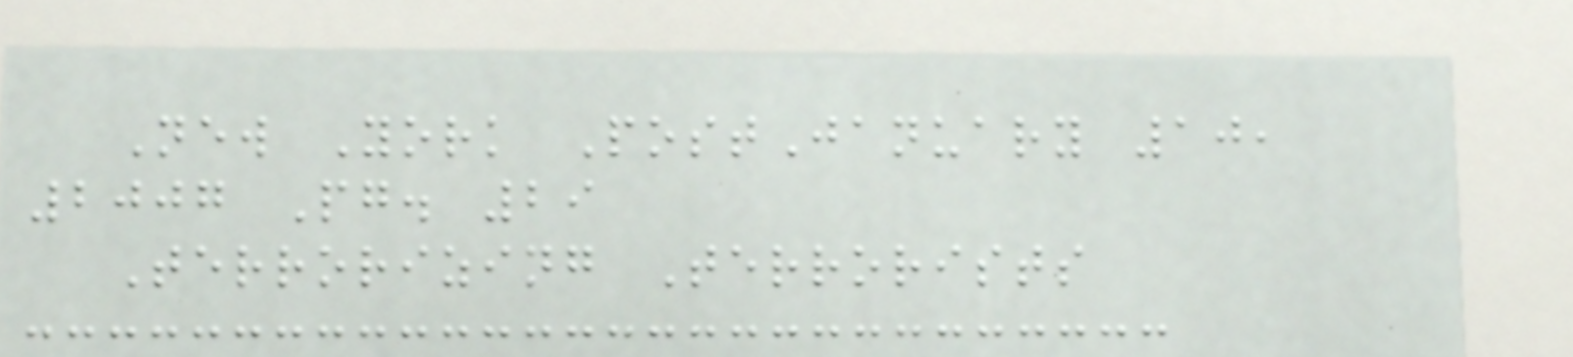New York PostJanuary 10,
2007 Pg. 29
Terrorizing Terrorists
